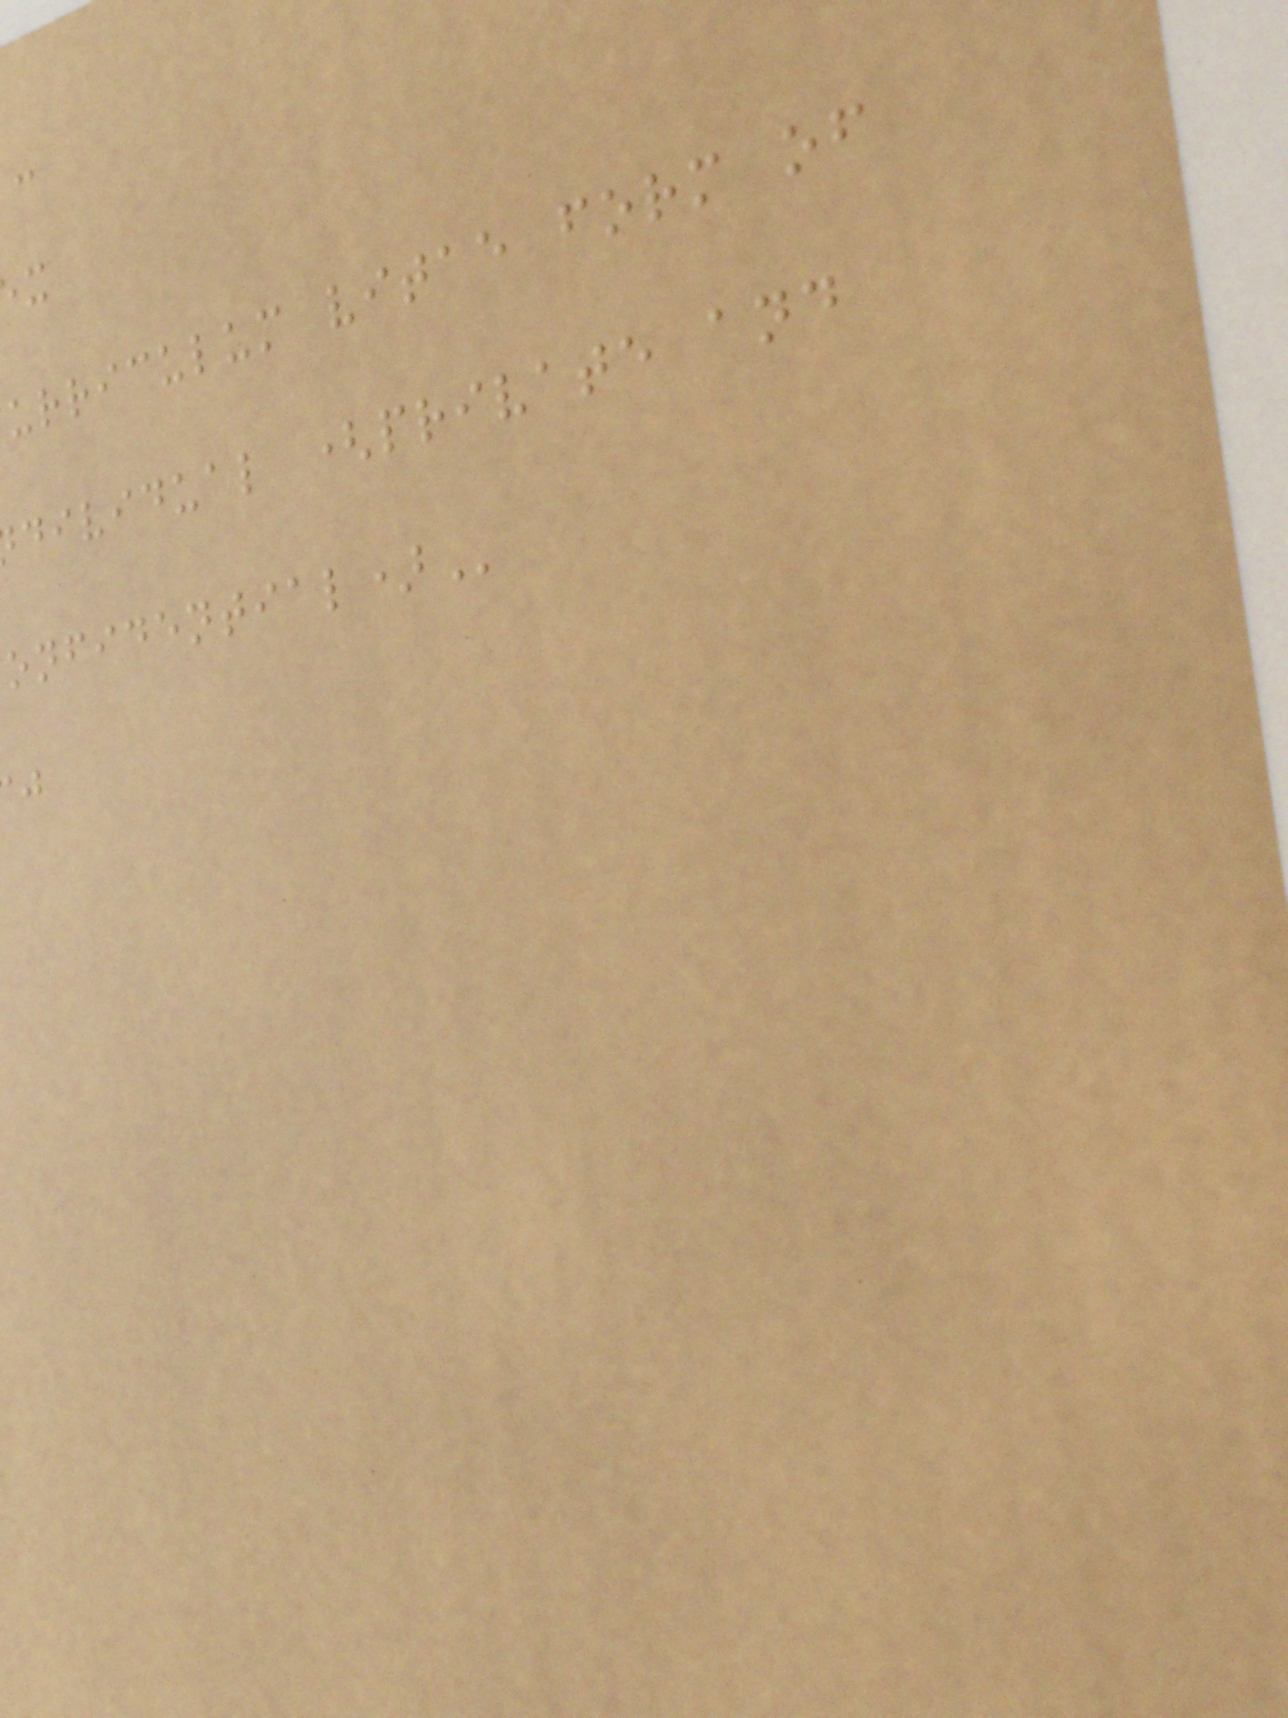urriculum vitae form of
dividual (private and
